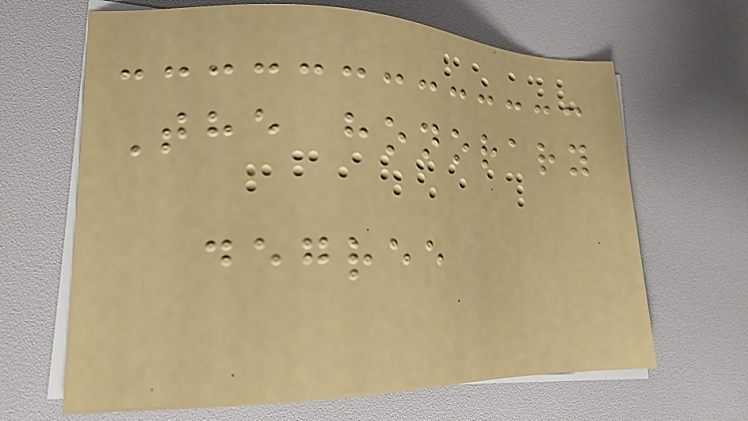The honorary
degree
